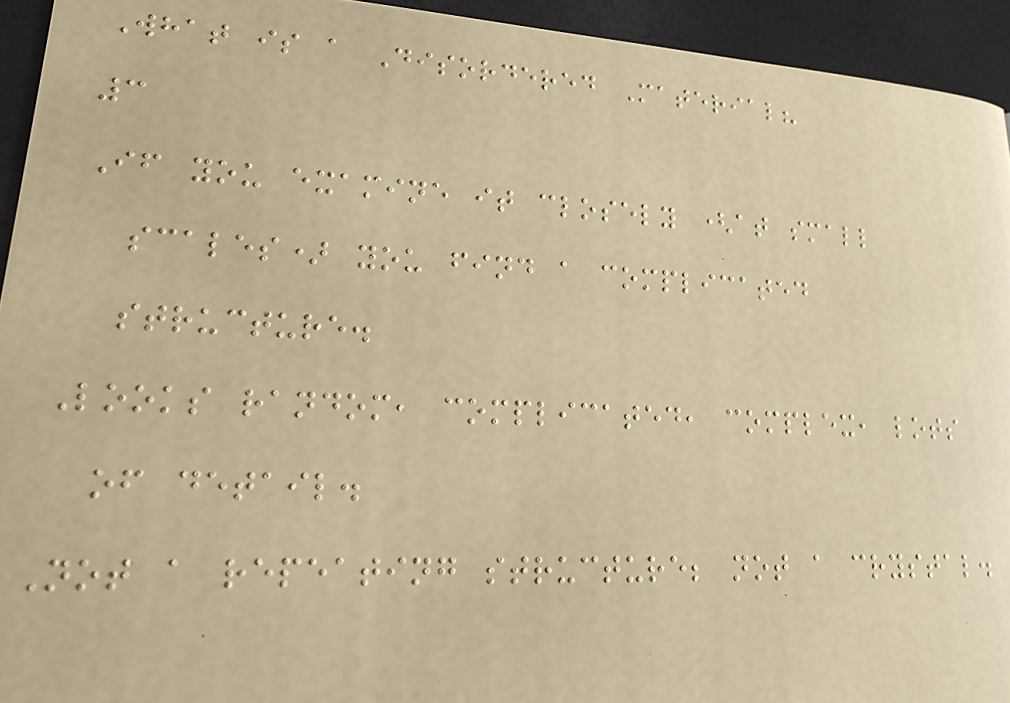What is a Disordered Material?
3
If you examine it closely (at small
scales) you find a complicated
structure.
Looks random, complicated, complex, lots
of detail.
Not a repeating structure; not a crystal.
